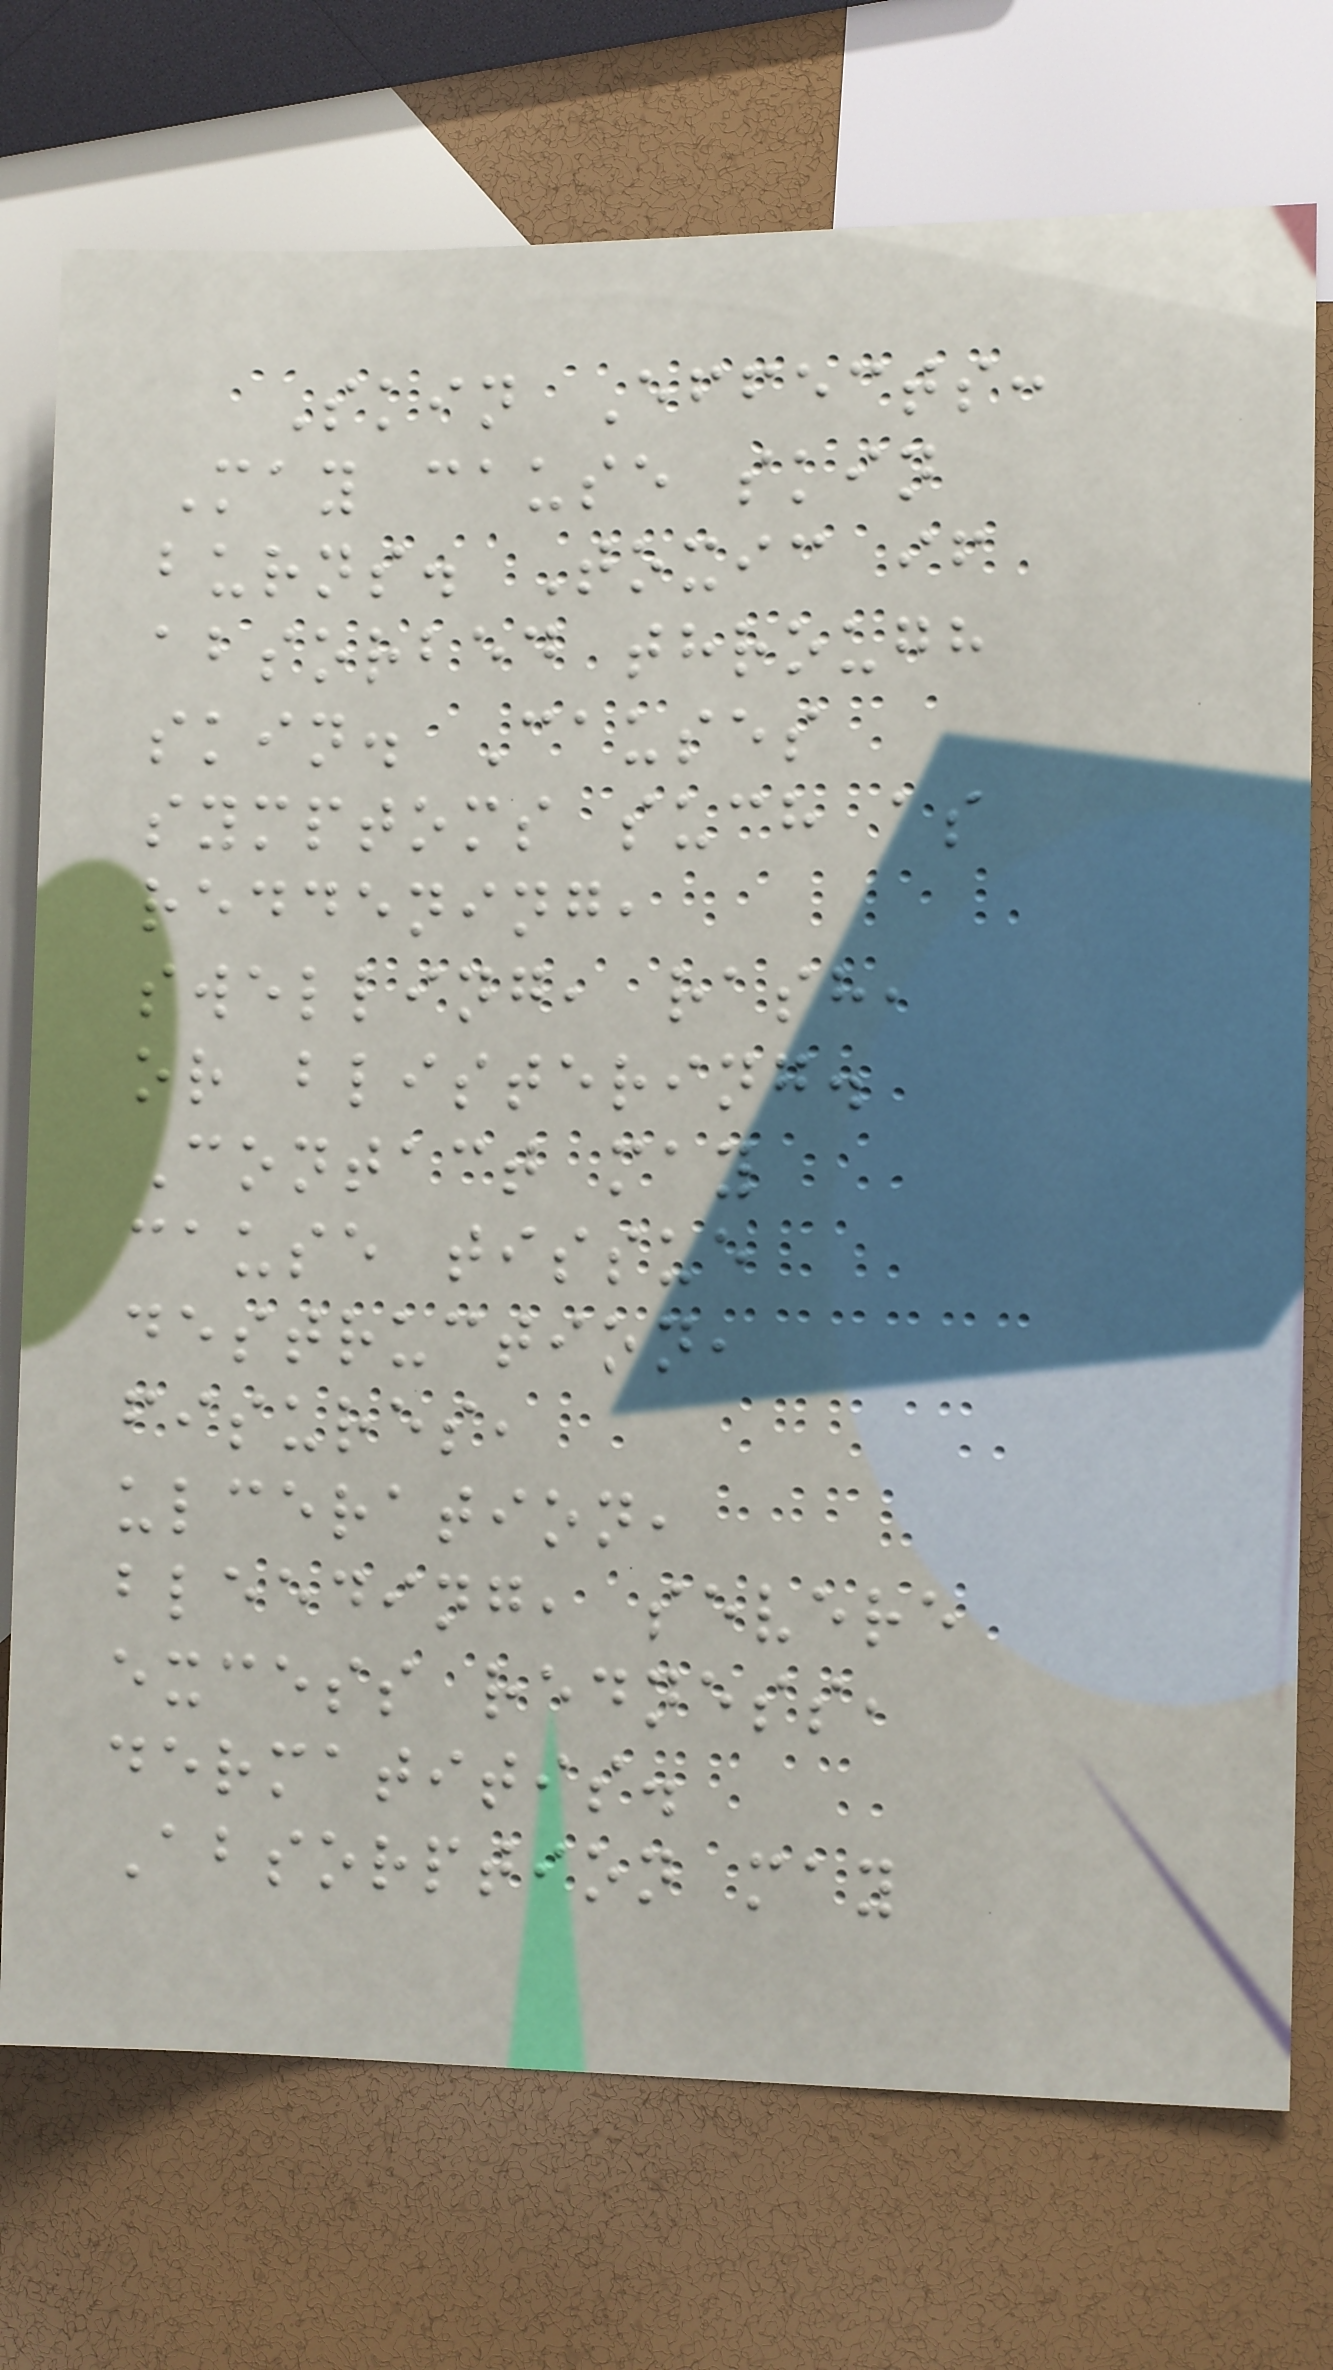Skin Effects:
May cause skin
burns. Toxic if
absorbed through
skin. Causes
symptoms such as
reddening,
swelling, rash,
or blistering.
Contact may
cause tissue
destruction,
fisures,
ulceration,
bleeding, severe
excess redness,
dermatitis.
Absorption may
